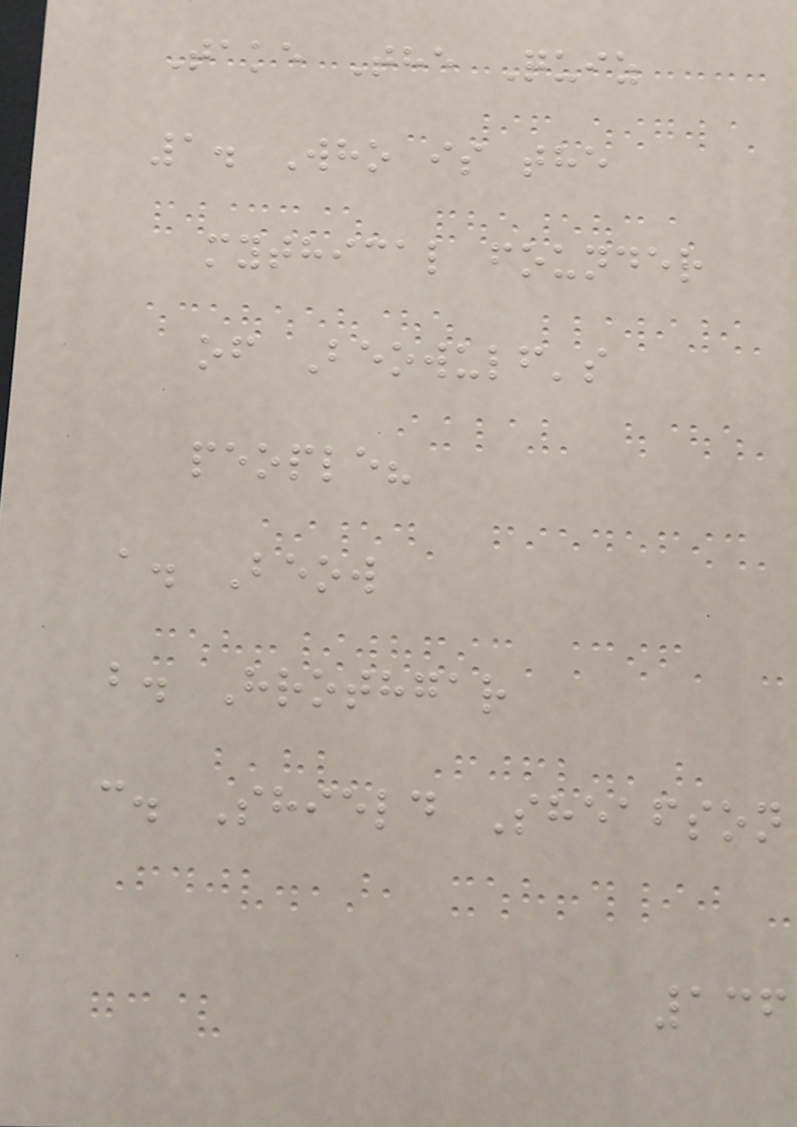Take The Quiz
1. Who is the
mythical founder
of Beowulf's
people?
a. Beow
b. Hrothgar
c. Shield Sheafson
136
